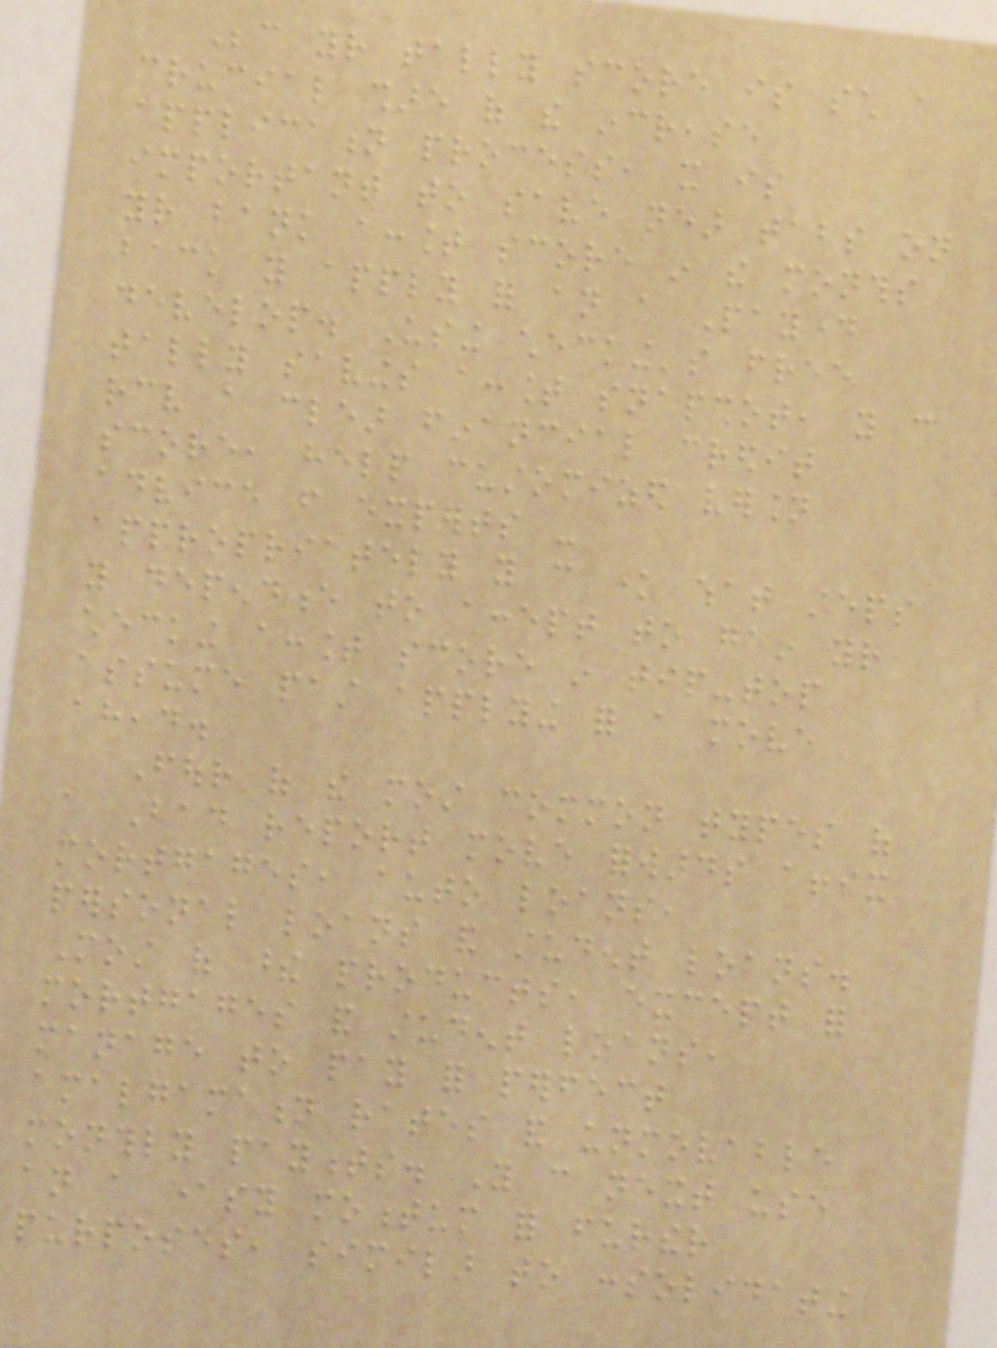Because your tally score is such a
crucial share of the increase
application process, it is
important to save near tabs on
your bank account score in the months
back you apply for an a Payday
develop. Using checking's free
tally savings account snapshot, you can
receive a clear financial credit
score, help customized version
advice from experts -
appropriately you can know what steps
you dependence to accept to gain your
checking account score in tip-top
assume past applying for a move
ahead.
Four of the most common types of
a Bad report move forwards affix
mortgages, auto loans,
personal loans and student loans.
Most of these products, except for
mortgages and student loans,
manage to pay for perfect
amalgamation rates and unmovable
monthly payments. You can next use
an a easy momentum for further
purposes, similar to consolidating
